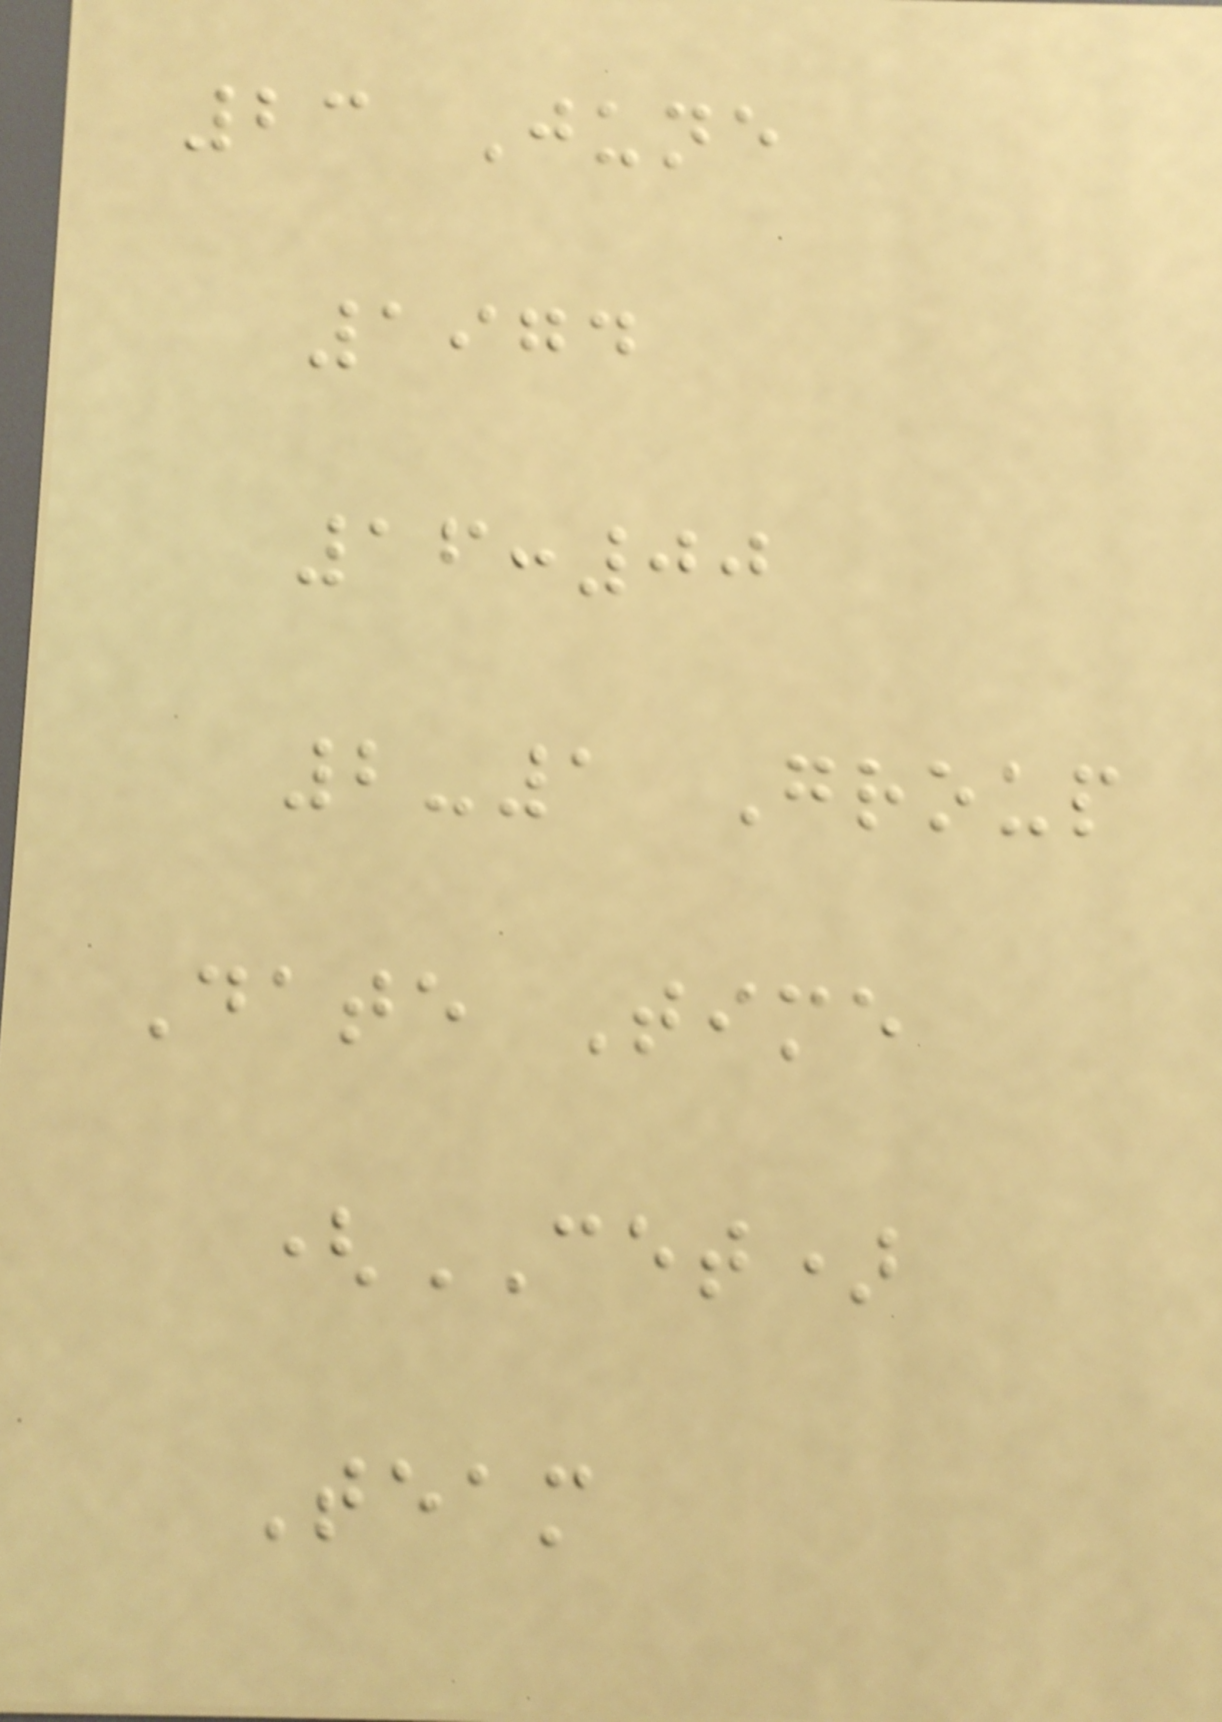23 June
1974
16:00
2-1 Group
Date Time
(CET)
Team
